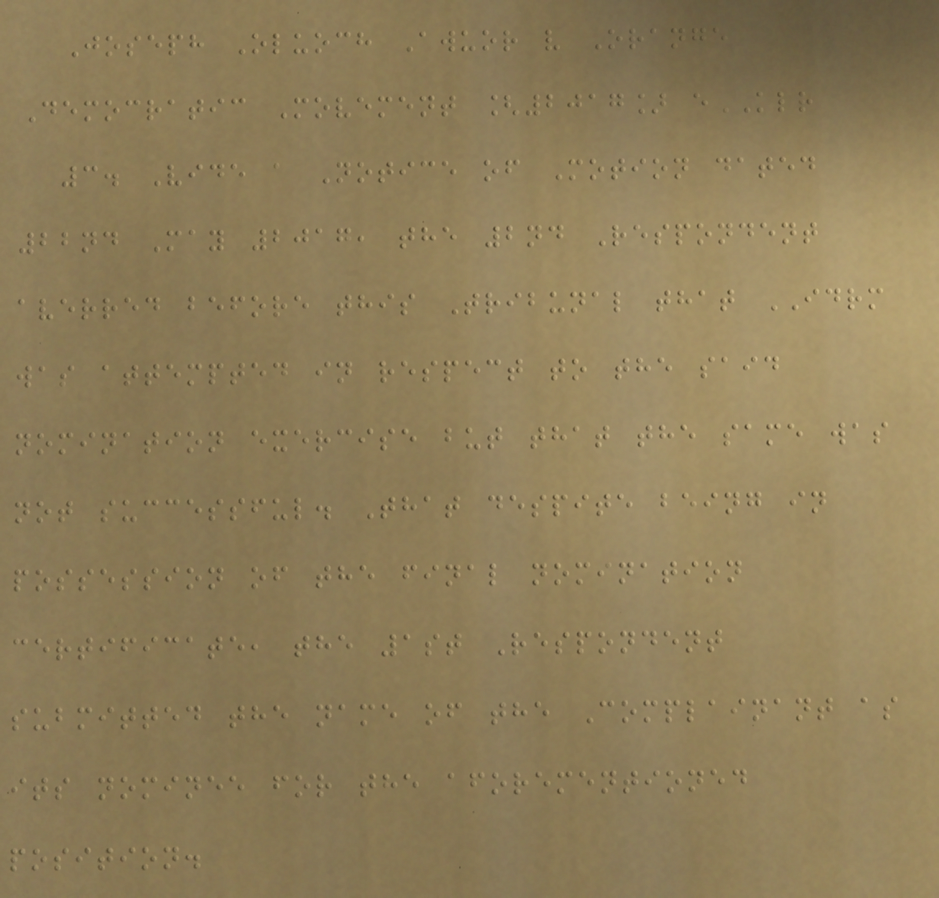Joseph Oluoch Awuor v Orange
Democratic Movement [2017] eKLR
3. Vide a Notice of Motion dated
22nd May 2017, the 2nd Respondent
averred before this Tribunal that IDRM
was attempted in respect to the said
nomination exercise but that the same was
not successful. That despite being in
possession of the final nomination
certificate, the 1st Respondent
submitted the name of the Complainant as
its nominee for the aforementioned
position.
